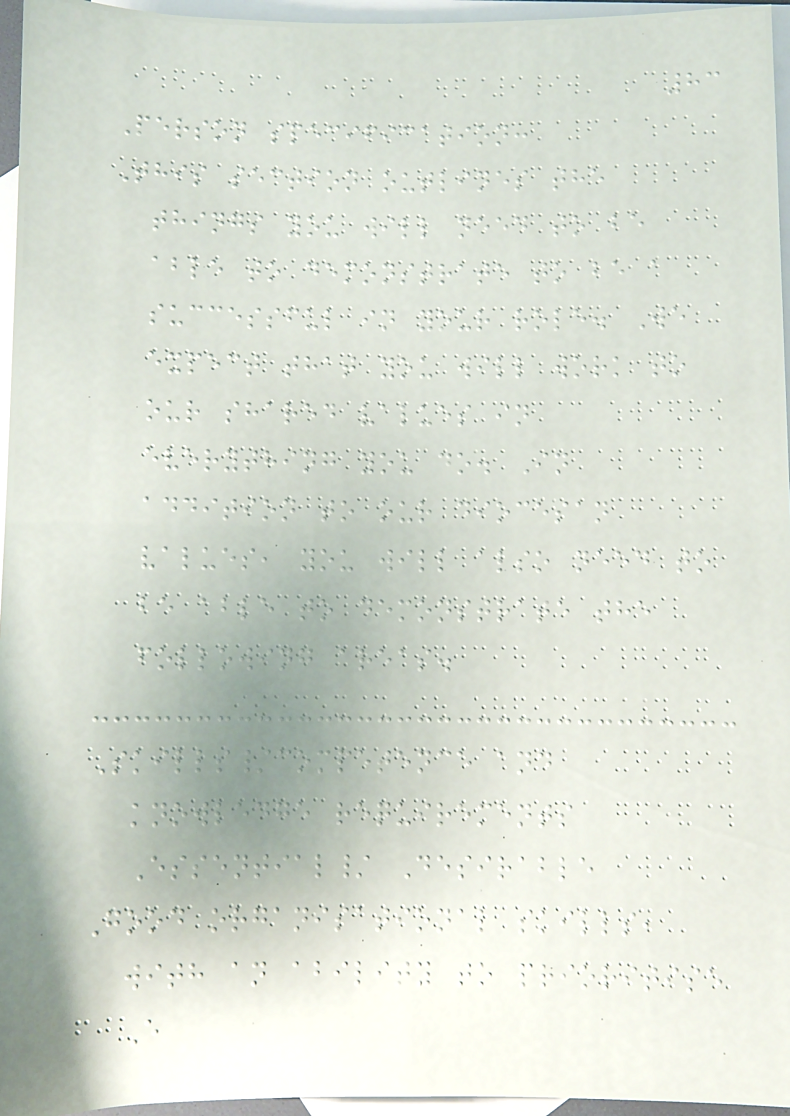83
Person specification:
This section outlines the
things you will need to be
able to demonstrate to be a
successful in your role. We
expect that you will work to
our shared values in
everything you do. In
addition to our diocesan
values, you will also need to
be able to demonstrate the
following areas.
Skills/competence and
knowledge requirements
Essential/ Desirable
Good organisational skills,
with an ability to prioritise
E
